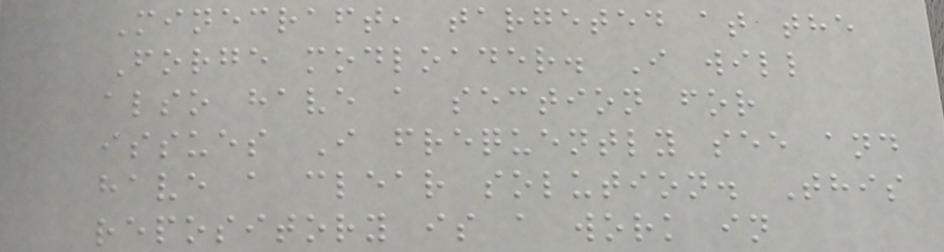Minecraft, targeted at the
Forge modloader. I will
also have a section for
issues I frequently see and
have a clear solution. This
repository is a work in
